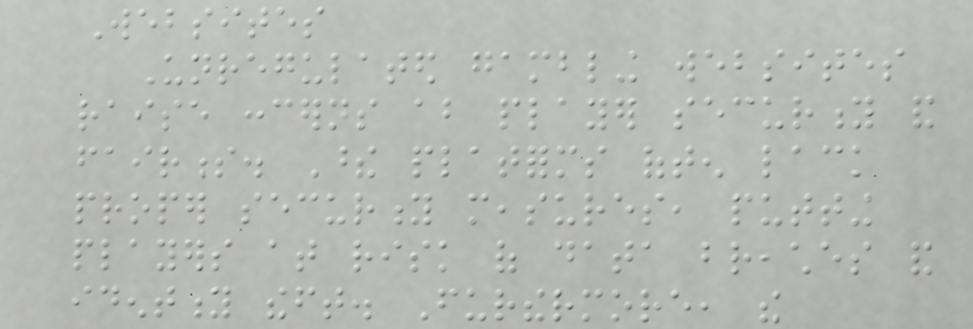Websites
Unregulated gambling websites
raise concerns about player security and
fairness. These platforms often lack
proper security measures, putting
players at risk of data breaches and
identity theft. Furthermore, the
